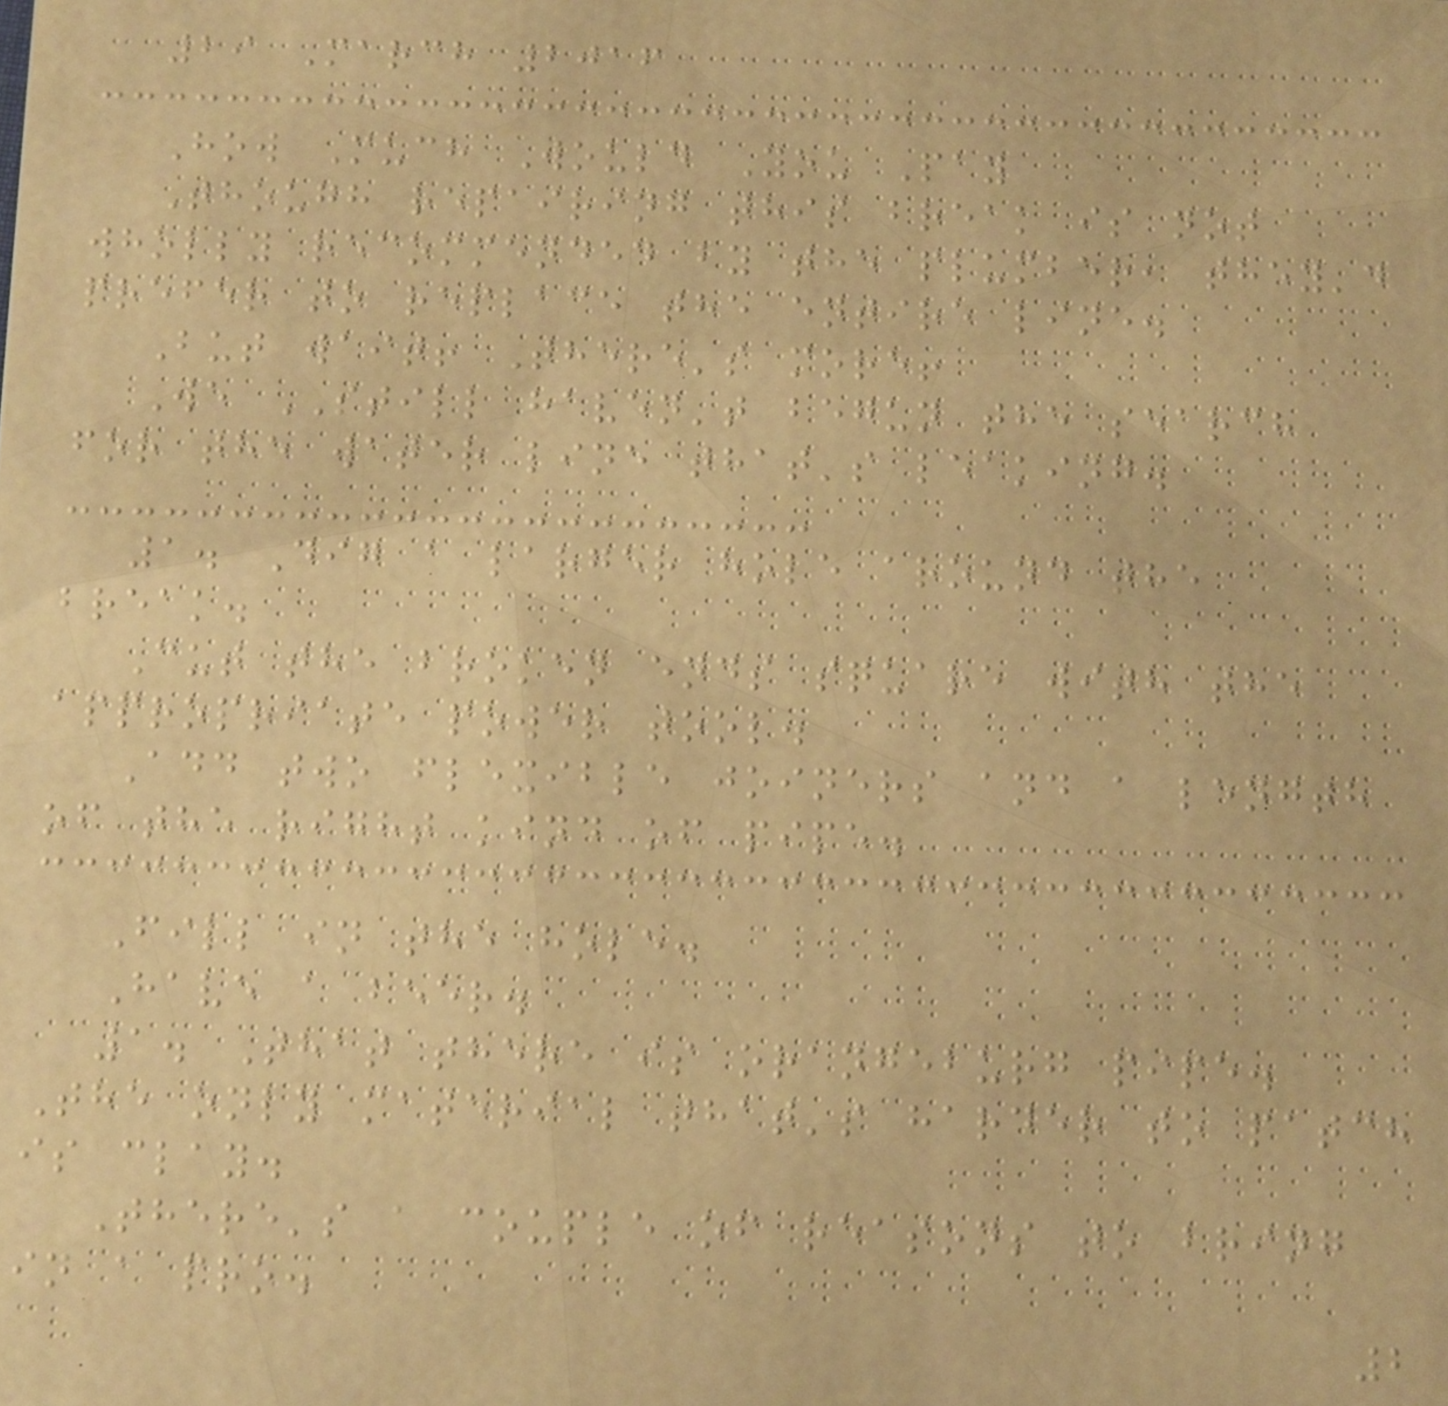29 March 2016
How Much Would You Pay
Though repairing this break is not
wholly recommended by the plumber, they'd
prefer to replace the entire line.
But wait! There's more!
We STILL haven't begun the search
for the water line that's leaking.
1. Dig a larger hole around the
break.
Cut the broken ends square with the
appropriate power tool.
Add two flexible joiners and a length
of the right kind of pipe.
Fill in the hole.
Have a beer.
1. That there is orangeburg pipe.
The only material that's harder to patch
is clay.
There's a couple of reasons to bring
in a pro.
2
